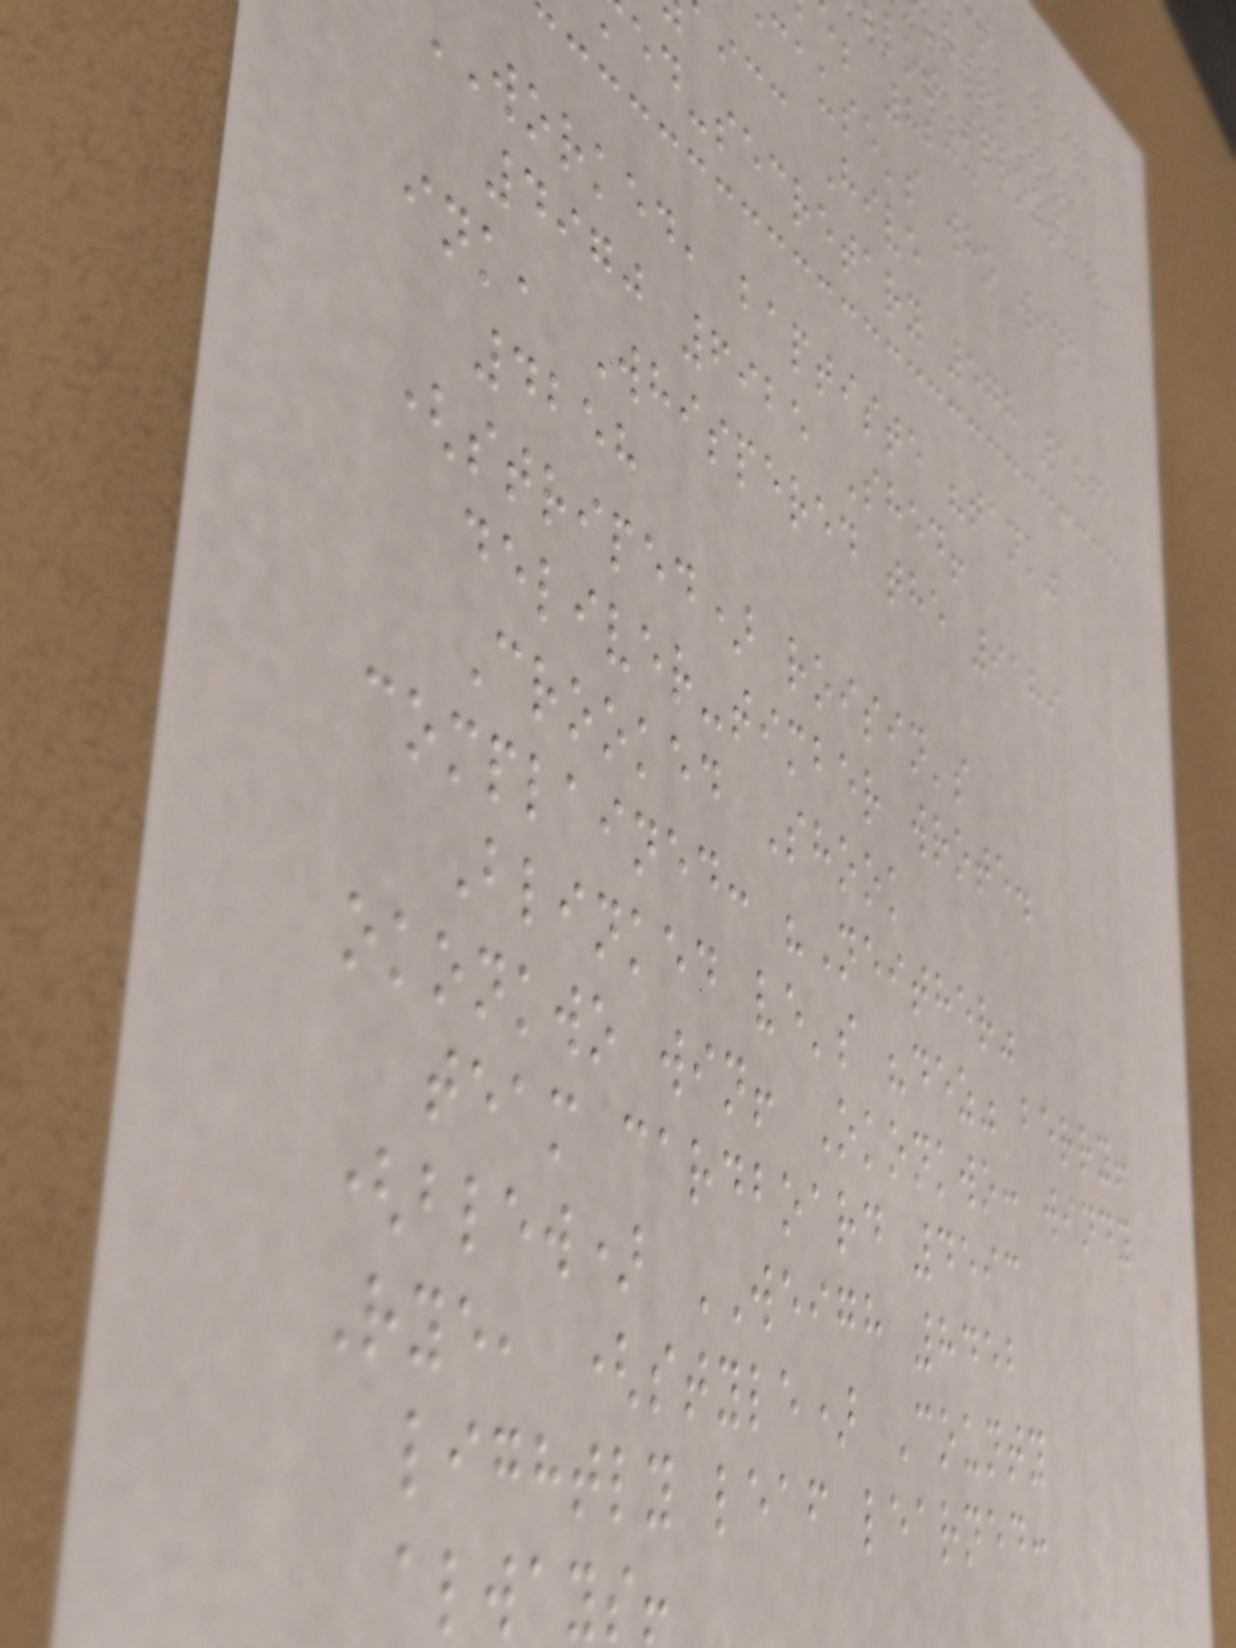lot sprout
; 8233
cause's who wide
aicc Hive
ed-secretary 578 1861
worked, baptiste "tank"
4970 6925 Shed!
ink, Whispered the 9189
4258
(striped) roisin's
deliver-timber wrote.
Crooked Shook
complained: "Neither"
Blinked ve's "dez" berry!
okonkwo win! Okonkwo: windy
team cardboard 4593
(blew) WEIGH 8452
Rye, (style) County
lightly leaf learned:
always!
